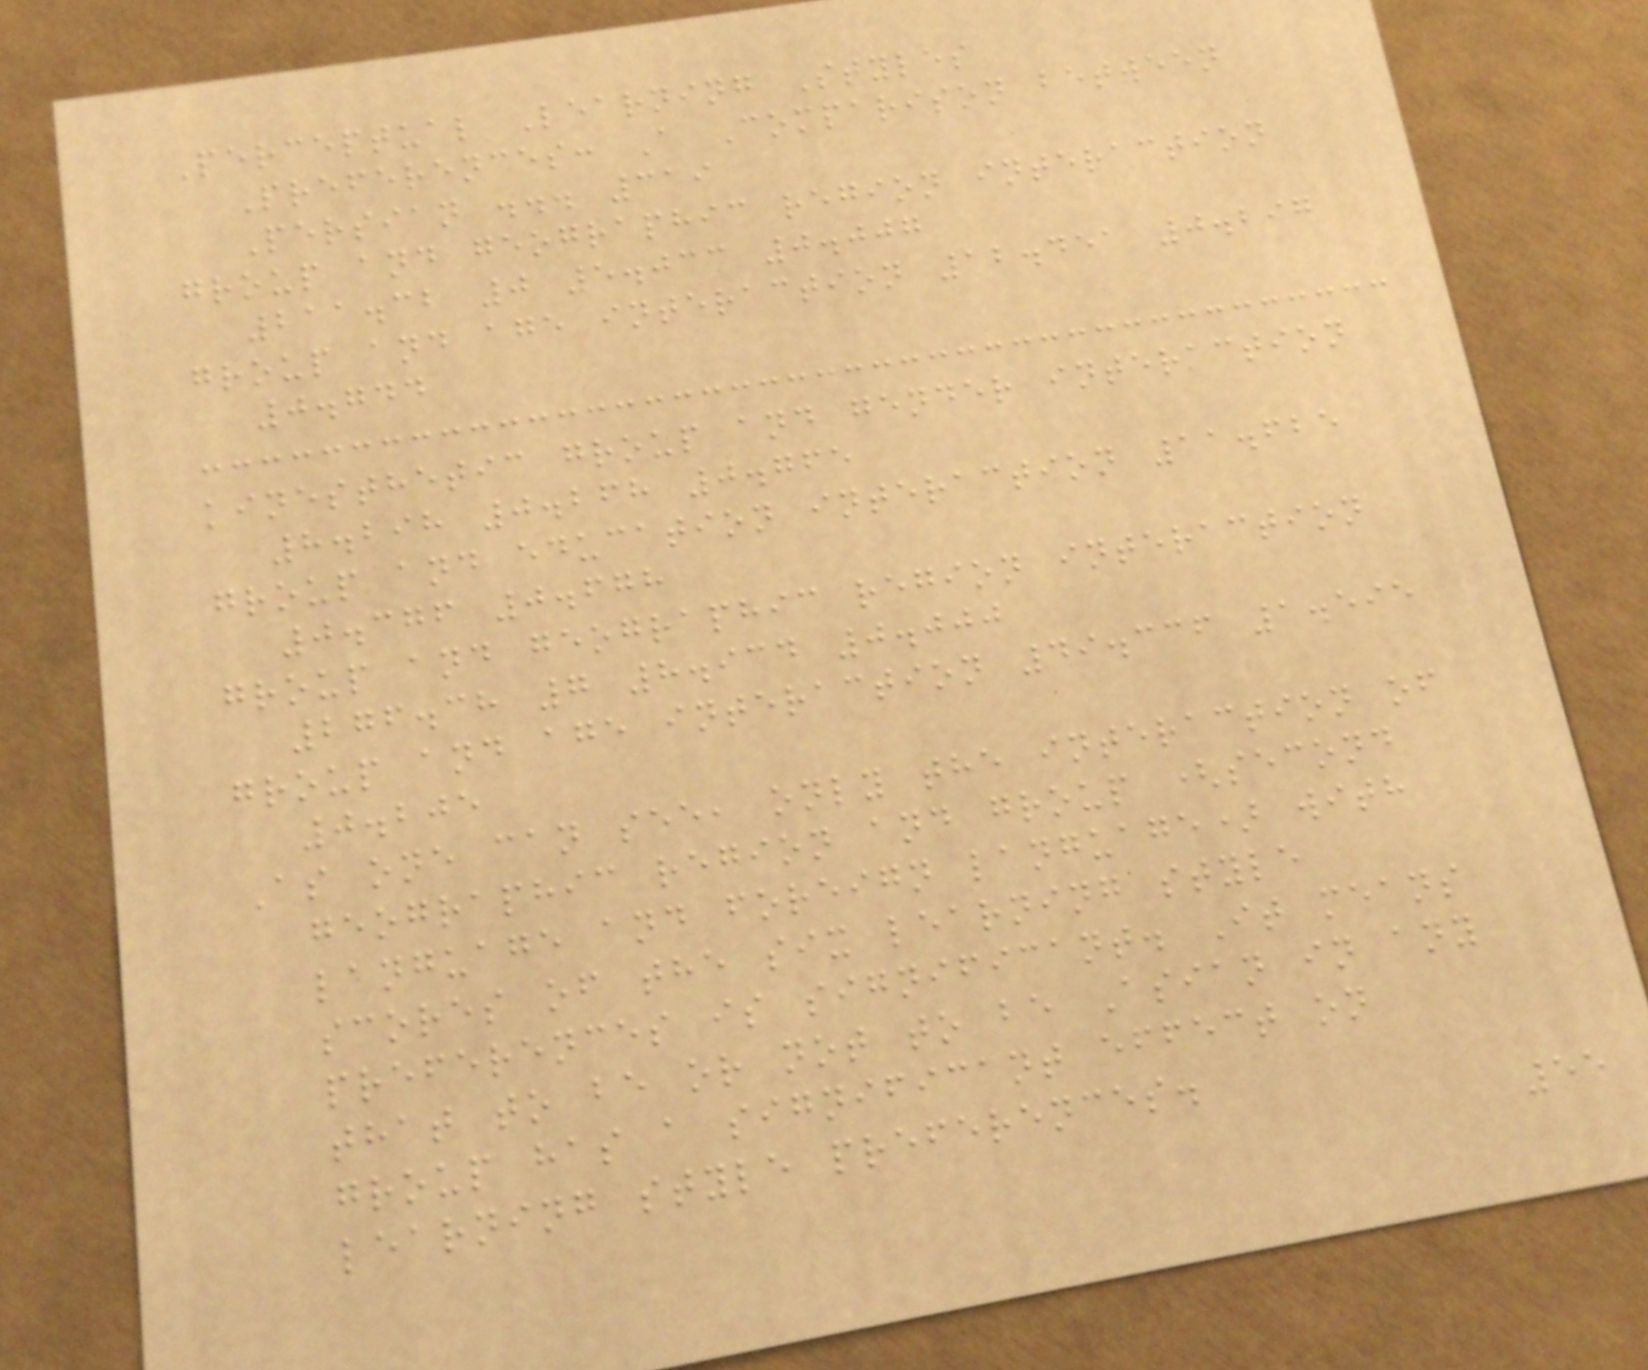Perceptual Learning Styles
Preferences: A Comparison between
Persian ... 319
group and geographic region interaction
211.32 0 5.033 0.007
group and age interaction 12.451 0.297
0.744
kinesthetic group and gender interaction
8.298 0.268 0.765
group and education interaction 11.625
0.376 0.678
group and geographic region interaction
276.38 7 8.934 0.000
group and age interaction 49.336 1.595
0.205
As one can see, only the interaction of
geographic region and group (second
language and foreign language) with
scores of the six learning style
preferences is significant. It means
that to be or not to be Asian in any
group has a significant effect on
learning style preferences.
55
